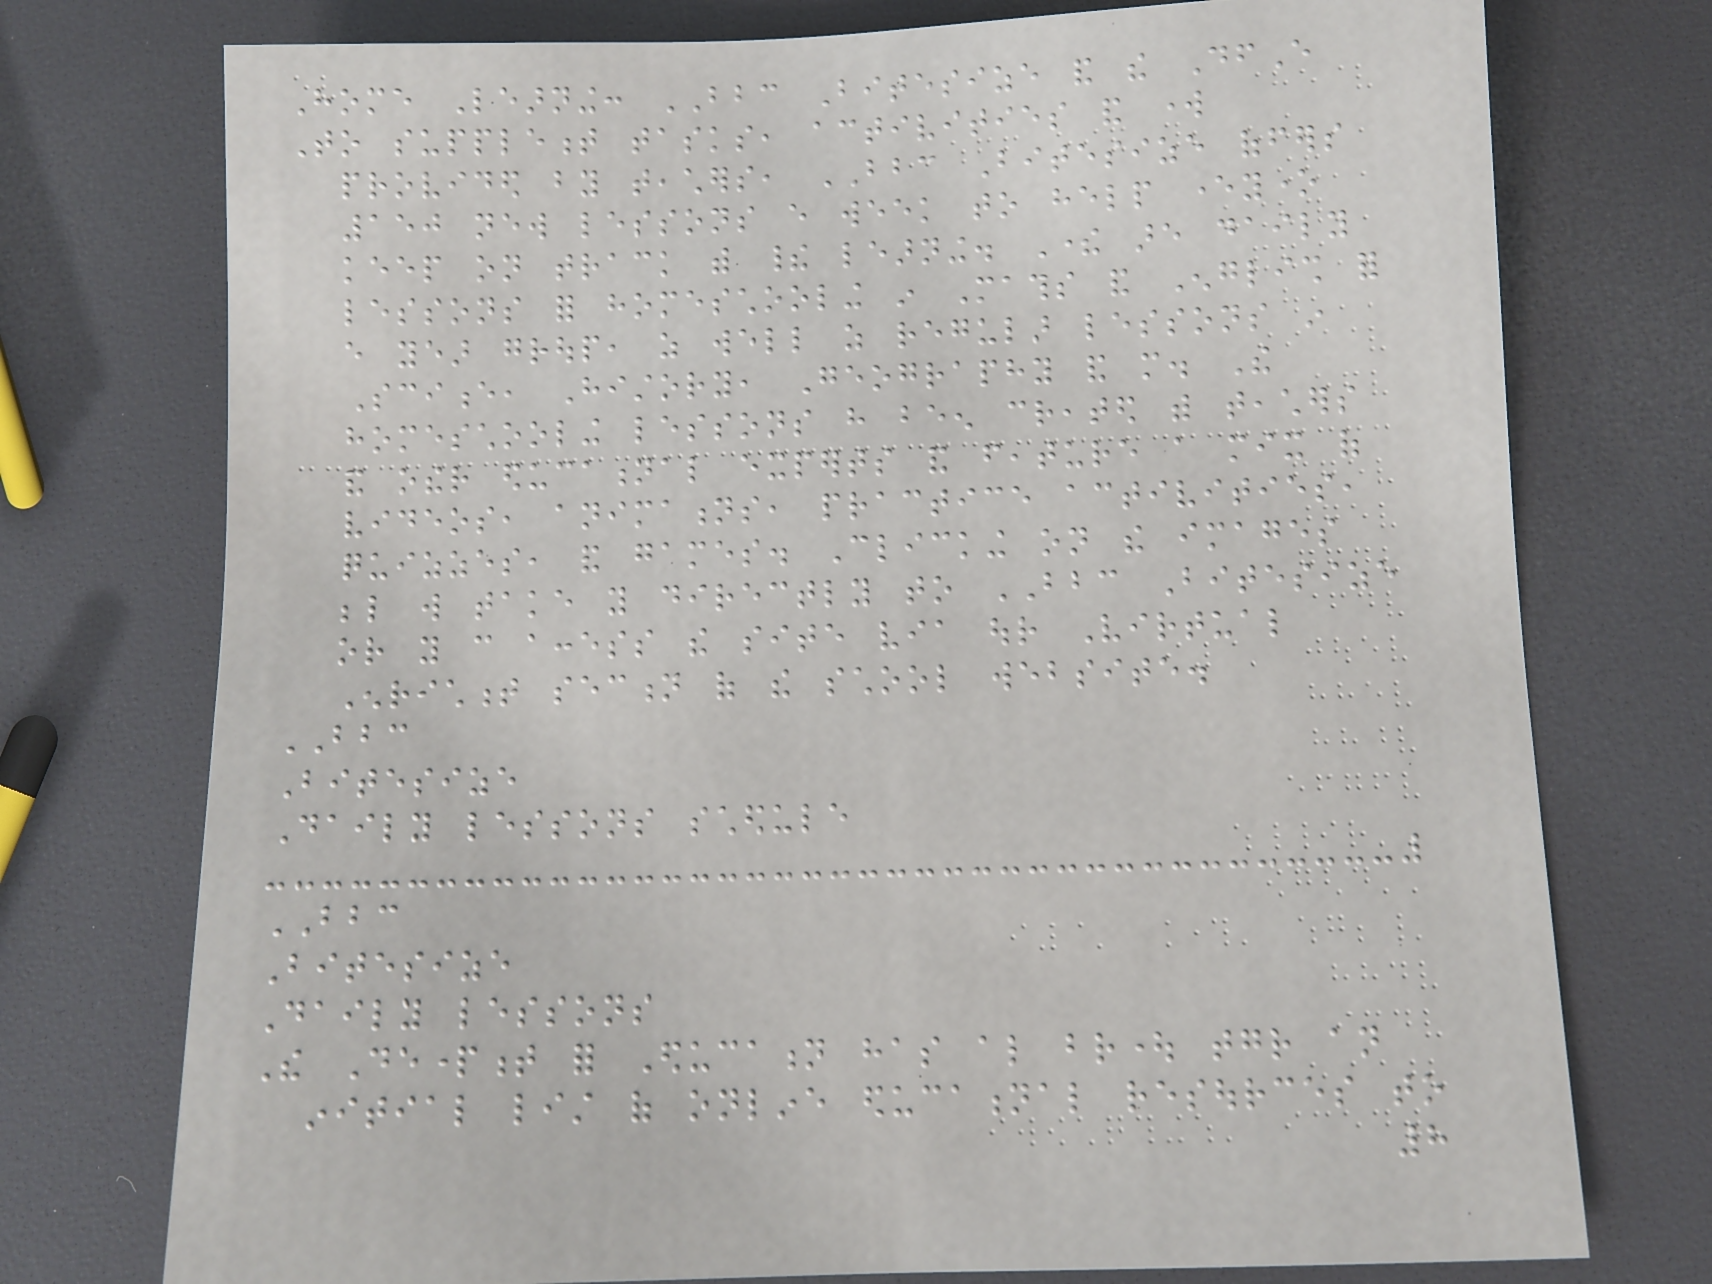Home Learning: BBC Bitesize and the DfE
To supplement tasks, activities and work
provided by teachers, BBC Bitesize offers
150 new lessons every week to help everyone
keep on track with their learning. There are daily
lessons for homeschooling in Maths and English for
every year group, as well as regular lessons in
Science, History, Geography and more. The
homeschooling lessons have been created with teachers
and other educational experts and feature a mix of
videos, animations, practice activities,
quizzes, and games. Clicking on the images
below will take you directly to BBC Bitesize
or you can access the site via our Virtual
Enrichment section of the school website.
BBC
Bitesize
Daily lessons schedule
BBC
Bitesize
Daily lessons
The Department for Education has also brought together an
initial list of online educational resources to
8
